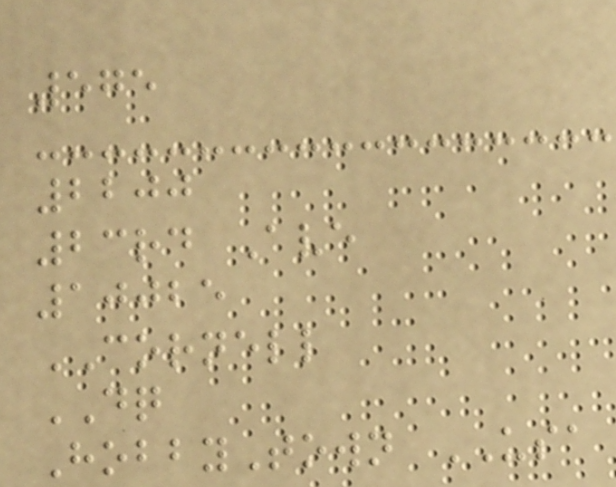575
2200
23rd Ave
10025
CORNELL
DQ
HobbyTown USA
